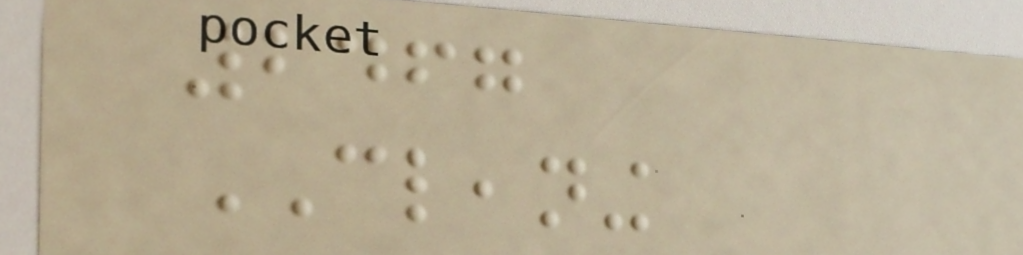2467
CLEANING
